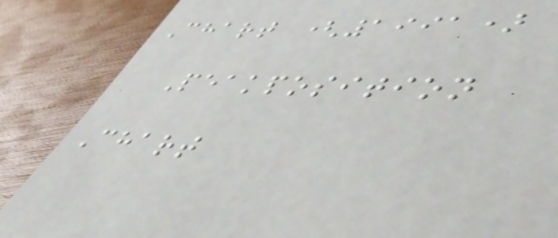Chart (1991)
Peakposition
Chart
